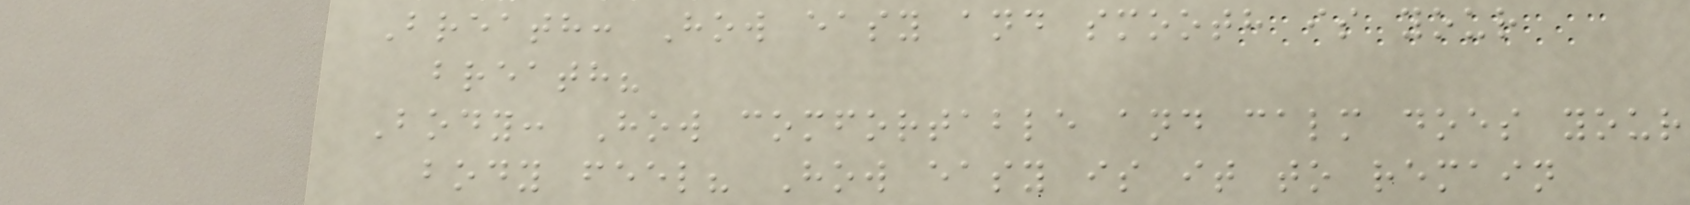Breath: How easy and smooth is your
breath?
Body: How comfortable and calm does your
body feel? How easy is it to remain
